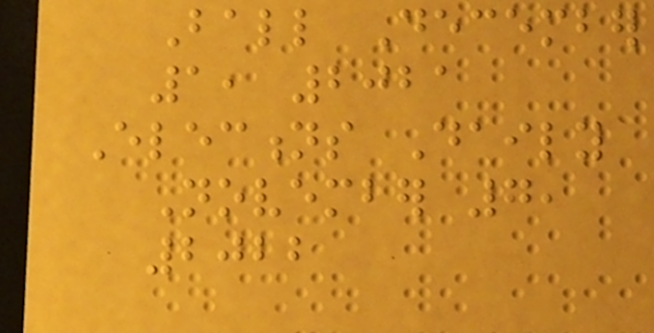Ball December
1, 2021
Elections Daily
November 7,
2022
